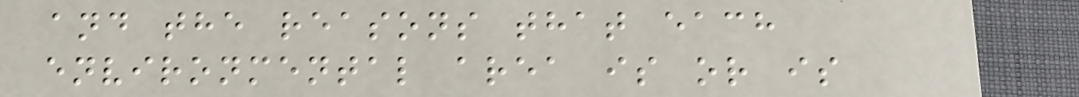and the reasons that each
environmental area is or is
